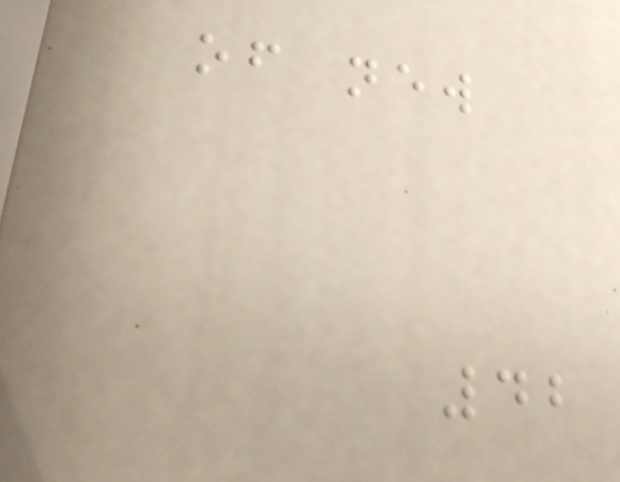of new
42
